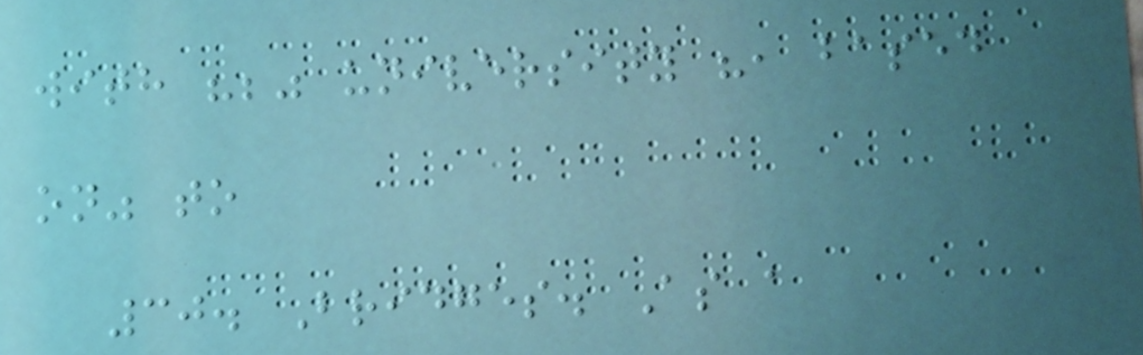with ";" university ", based
on" to
30. Bridges. As a
